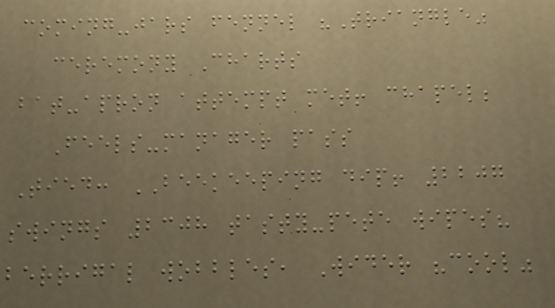coming-jars fennel "Triangle"
ceremony Charts
bat-apron attempt met! chapel;
Feels-manager pass
Tied: BEEKEEPING dip! 2207
swings 2308 tasty-pete wipes?
berrigal wobbles, Wider "cool"
